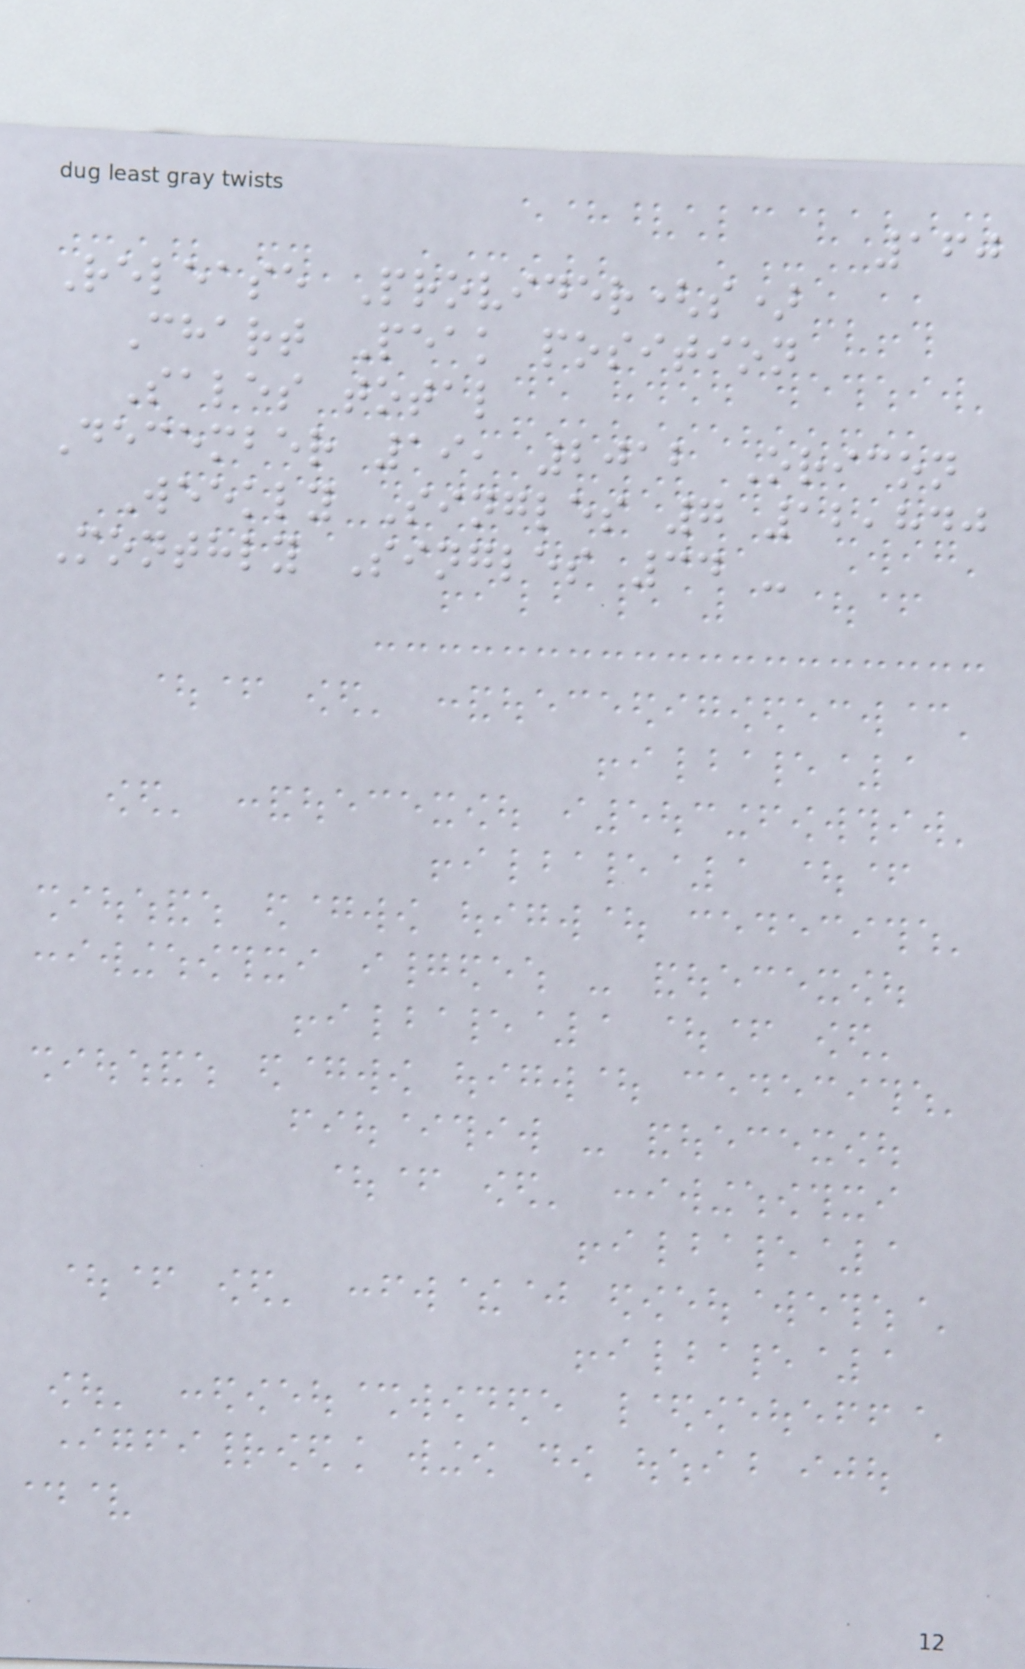160
Release Provider(s)
Chart Peak position
Sales total
December 19, 2012 Oricon
Weekly Singles 7 12,840
Monthly Singles 34 -
